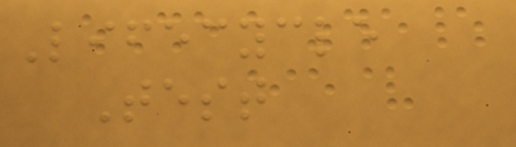Lifecycle
Test
